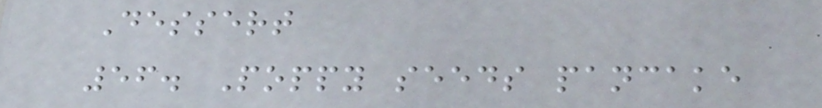Dessert
56. Poppy seeds pancake
